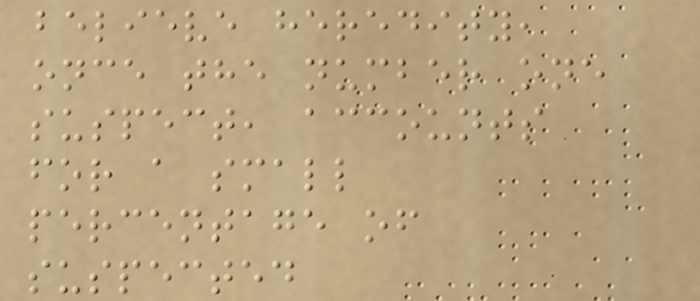believe heredity,
once the number one
suspect, accounts
for a small
percentage of
suspected
